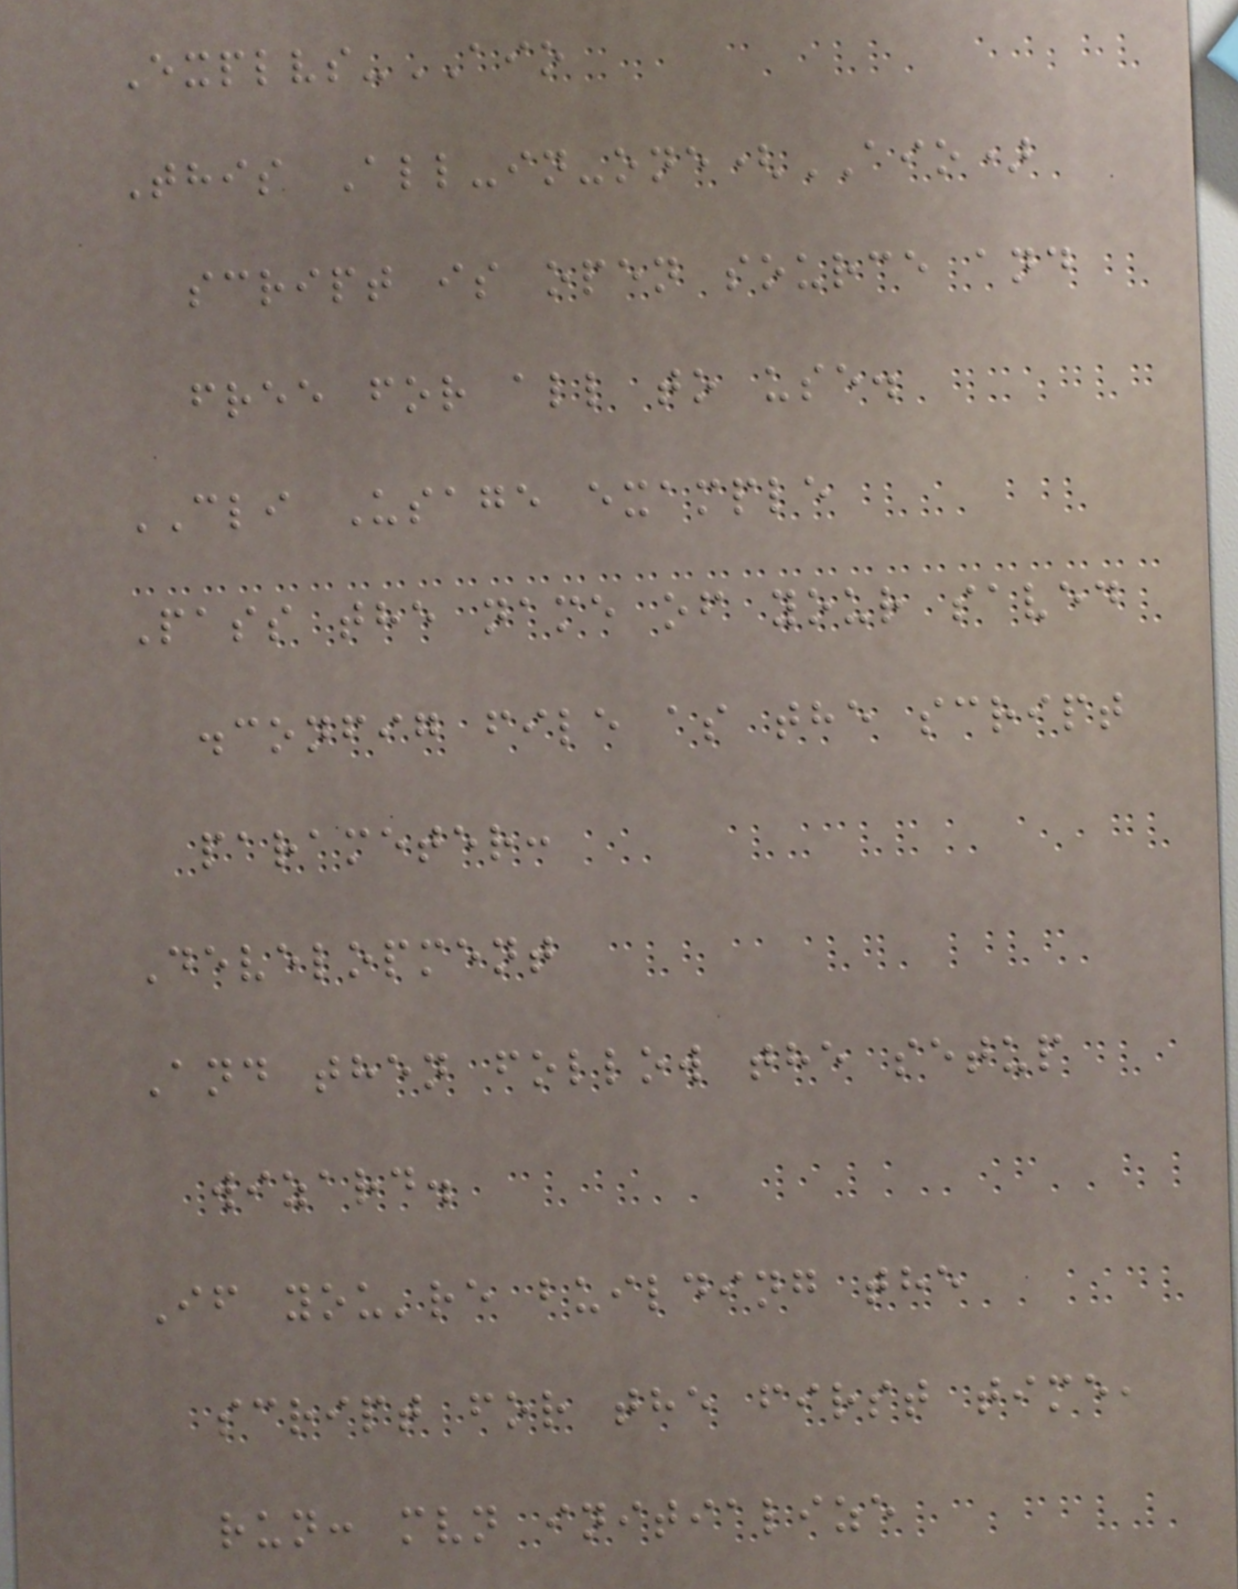Explvs-AIO
This All-in-one(AIO)
script is open source and
free for all to use.
CLI Usage example
Pass the name of your saved
.config file as the script
parameter:
Development
And then follow the setup
wizard.
If you're building the
script for the first time,
run: mvn initialize
